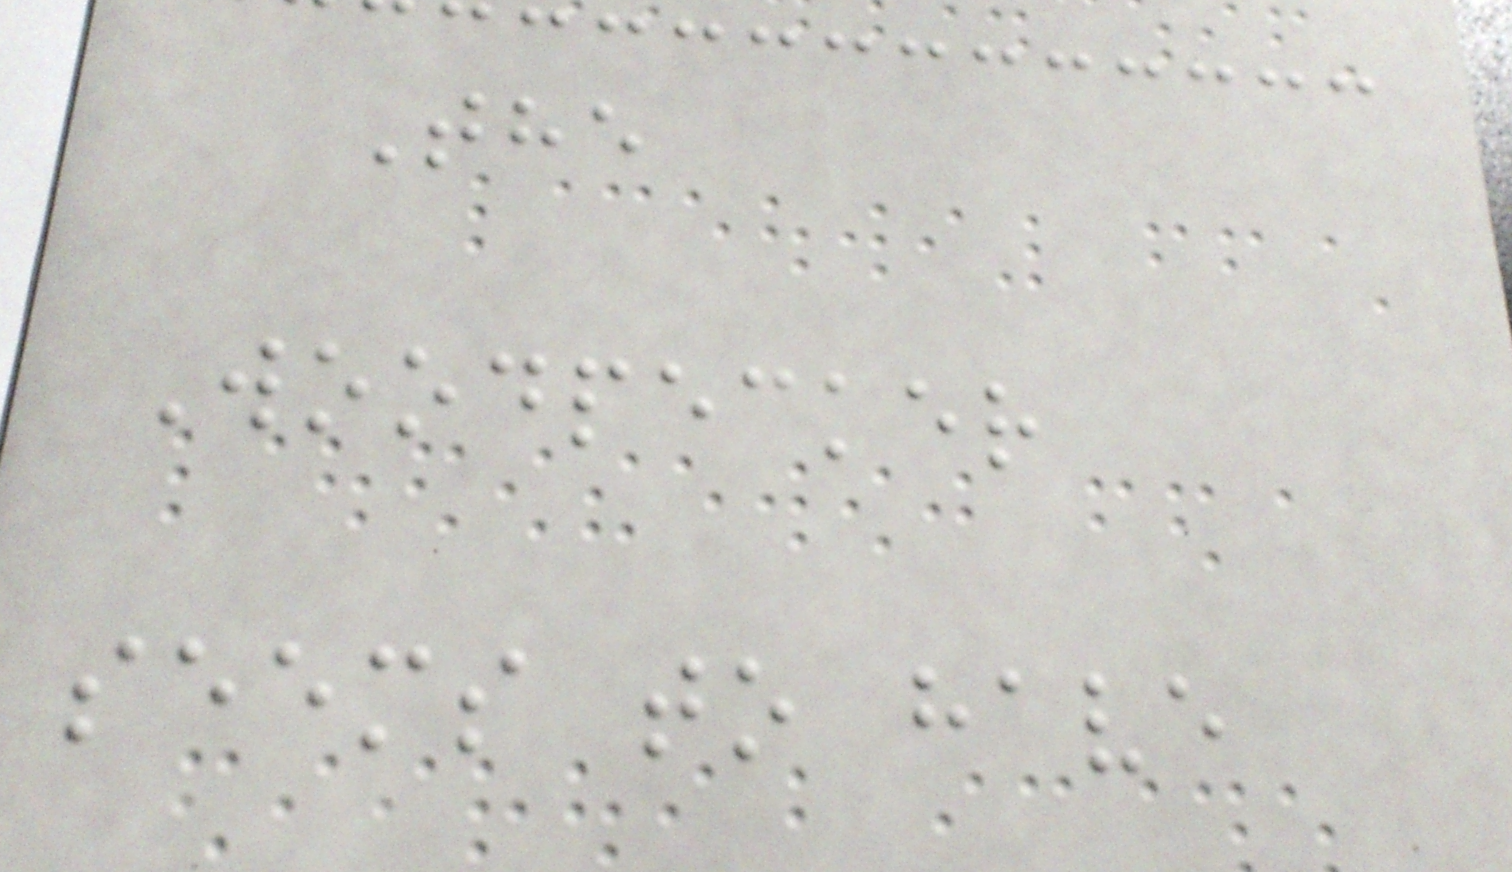The
Woodpecker
seems to have
